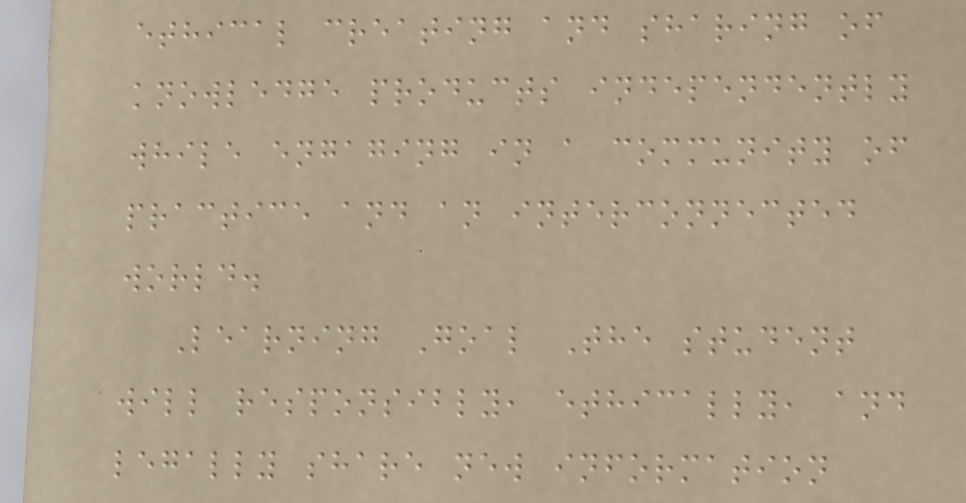ethical creating and sharing of
knowledge products independently
while engaging in a community of
practice and an interconnected
world.
Learning Goal The student
will responsibly, ethically, and
legally share new information
